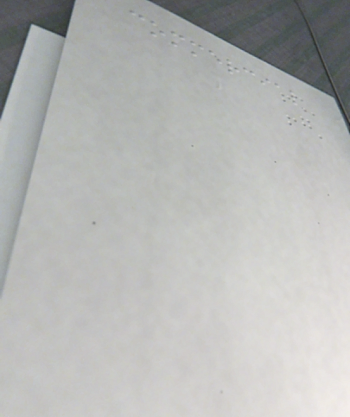commercial
